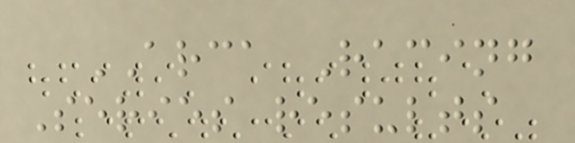ARCA Racing
Series results
